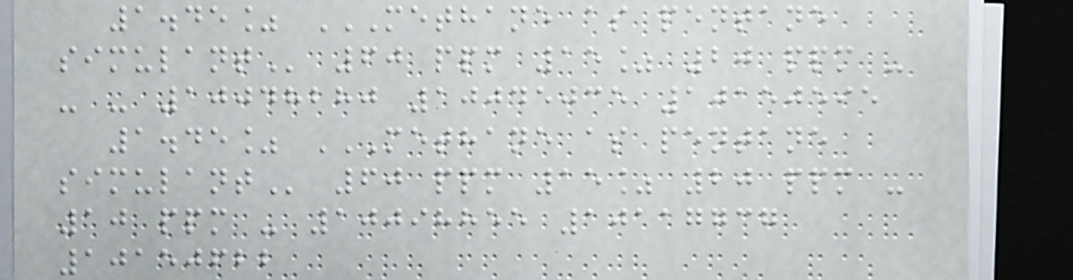1.45% METHANE AS PENTANE
SIMULANT 60 ppm 15% 20 ppm -
- - 10048280 10045035 10150595
1.45% METHANE AS PENTANE
SIMULANT 60 ppm 15% 20 ppm -
10 ppm - 10098855 10117737
10150622
